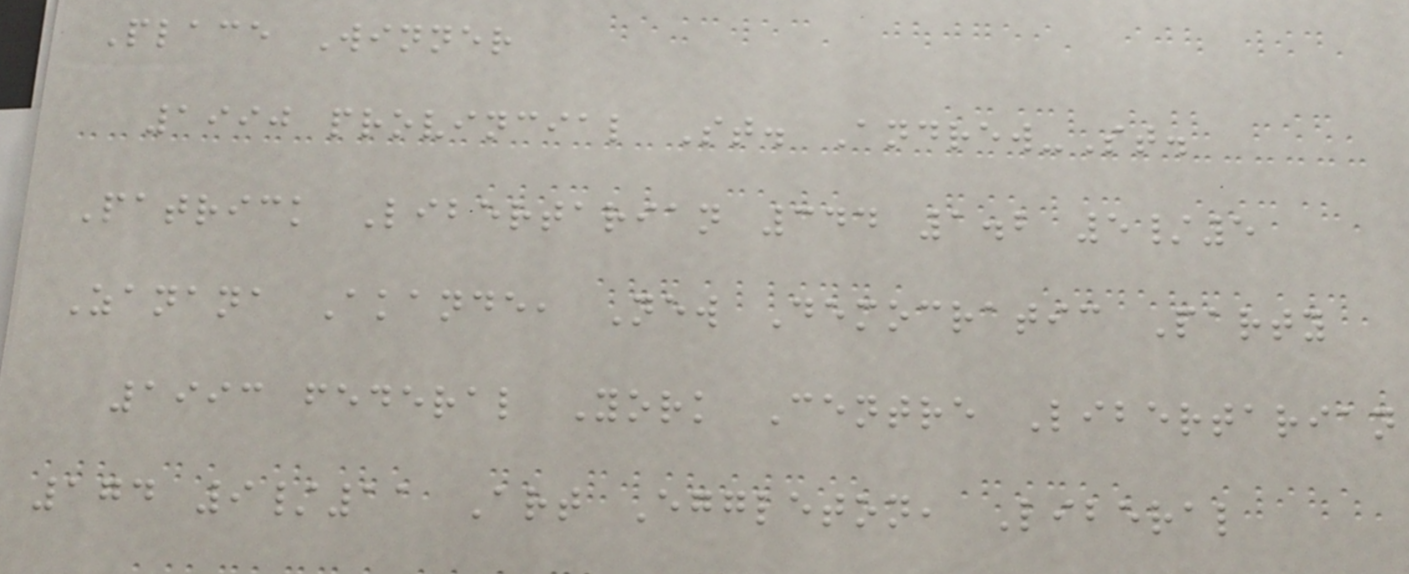Place Winner
1990 provincial St. Andrew-St.
Patrick Libertarian 344 1.2 5/5
Zanana Akande, New Democratic Party
1993 federal York Centre Libertarian
174 9/11 Art Eggleton, Liberal
